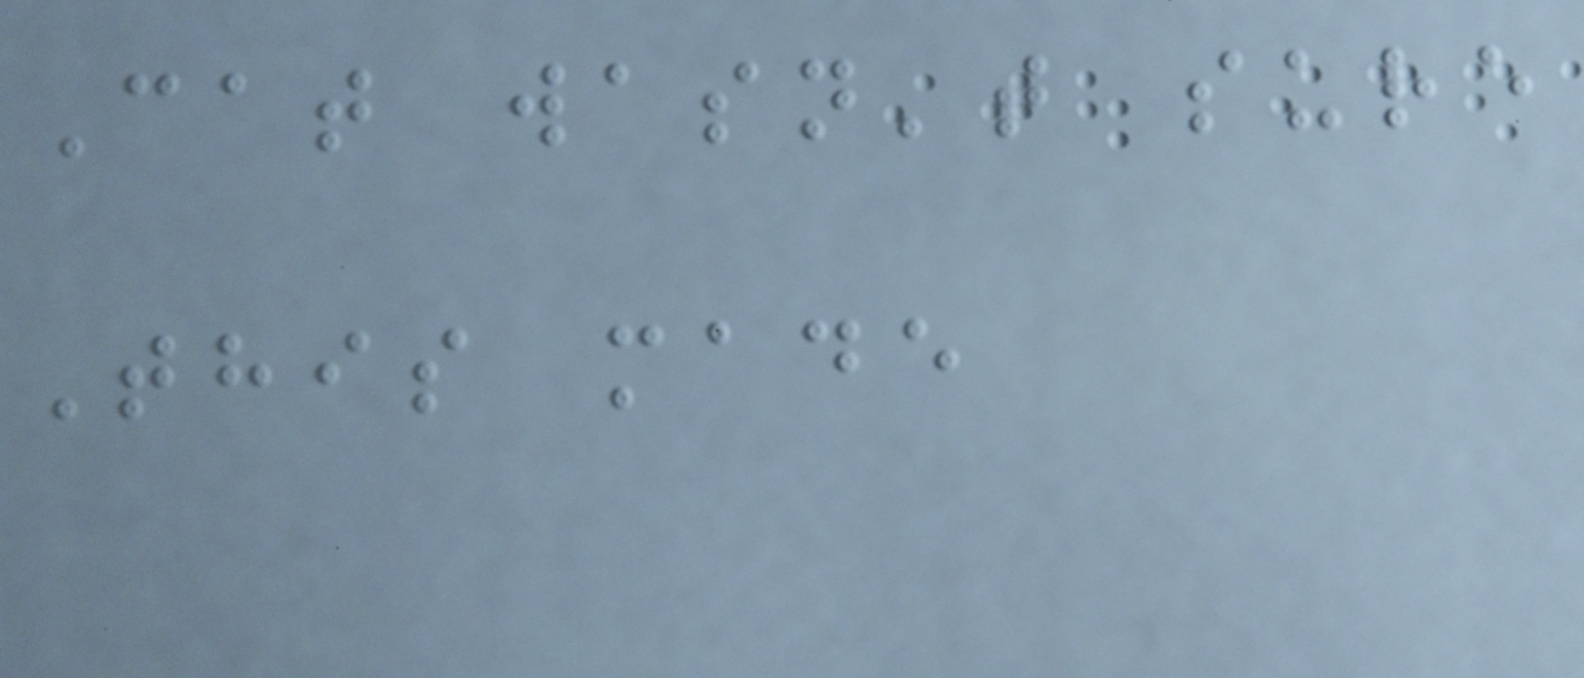Cat wasn't sure
This made
